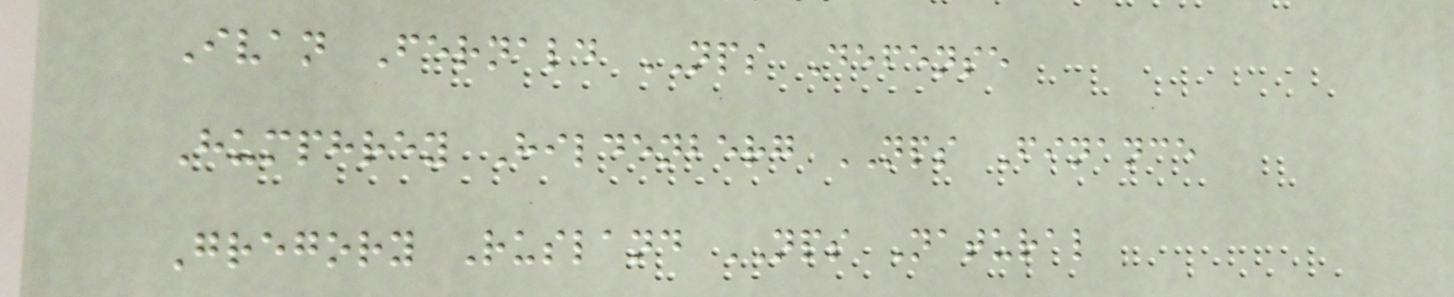Ivan Fernald NPS Defense
Humphrey Hildenberg NPS Finance
Gregory Rusland NPS Natural
